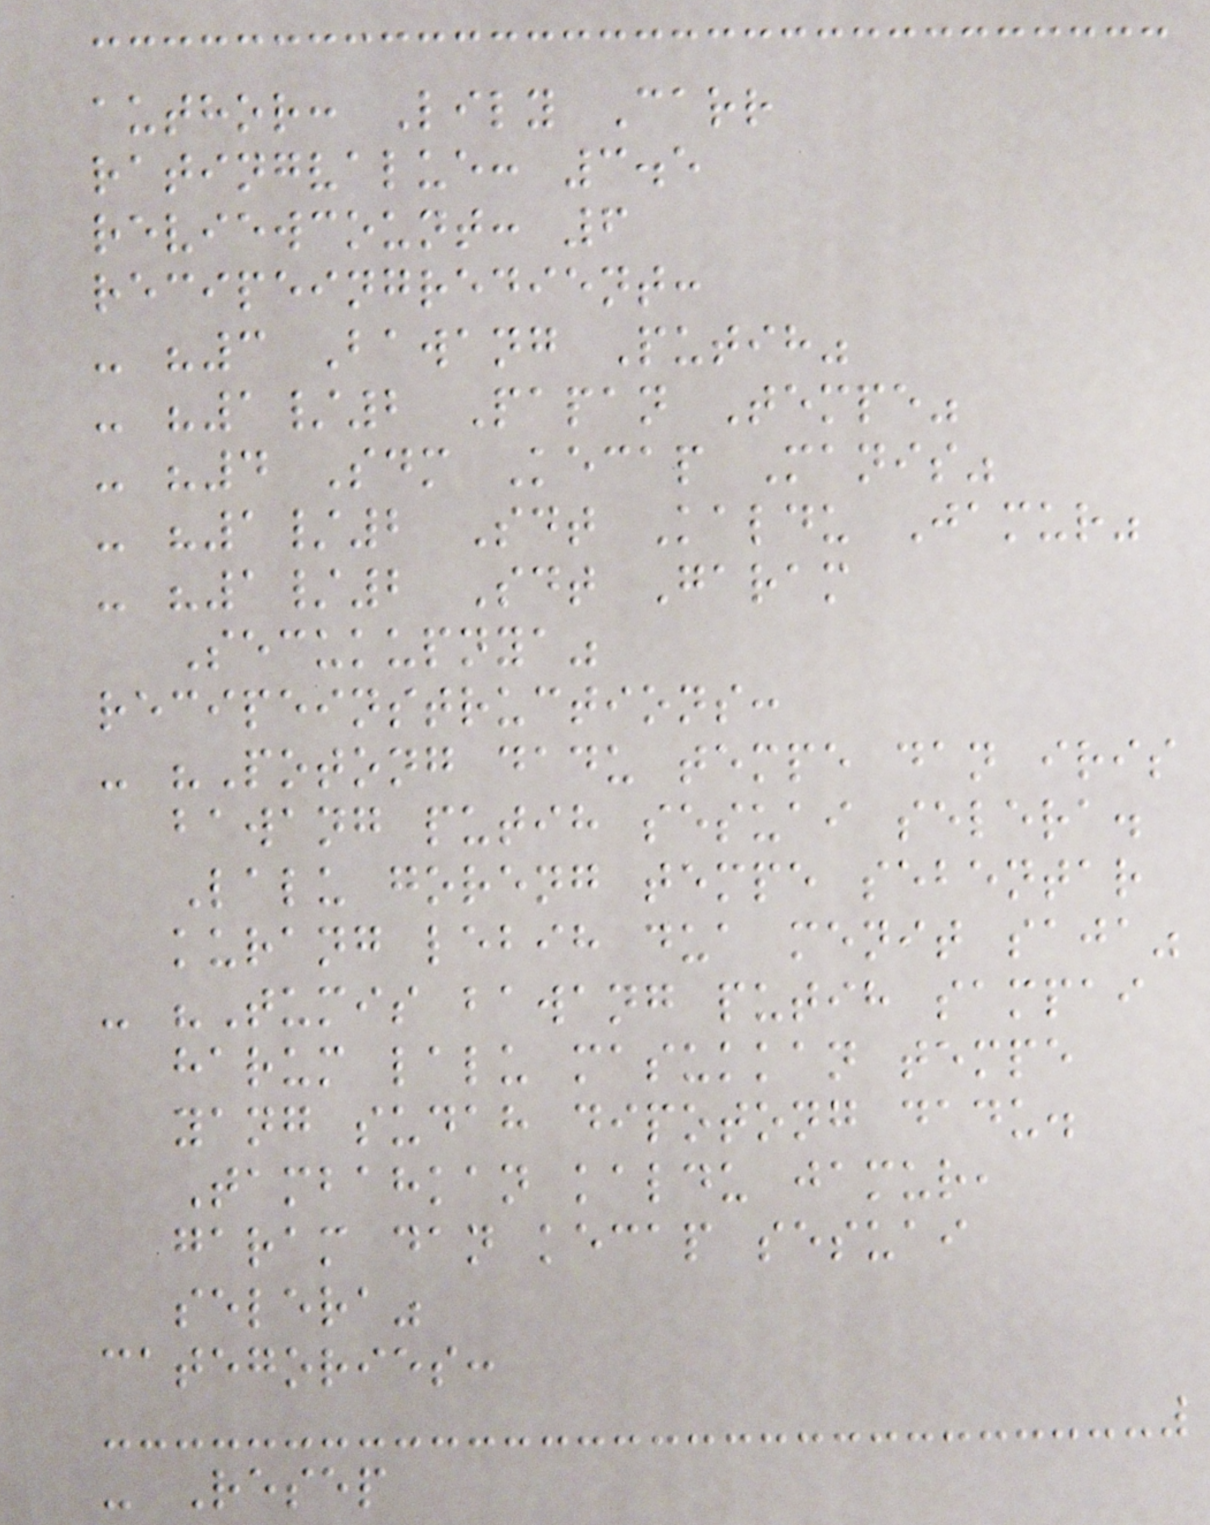author: Lily Carr
ratingvalue: 3.5
reviewcount: 6
recipeingredient:
- "3 Bawang Putih"
- "1/2 Papan Tempe"
- "4 Sdm Kecap Manis"
- "1/2 Sdt Kaldu Jamur"
- "1/2 Sdt Garam
Secukupnya"
recipeinstructions:
- "Potong dadu tempe dan iris
bawang putih sesuai selera.
Lalu goreng tempe sebentar
kurang lebih dua menit saja"
- "Tumis bawang putih sampai
harum lalu masukkan tempe
yang sudah dipotong dadu.
Tambahkan kaldu jamur,
garam dan kecap sesuai
selera"
categories:
- Resep
